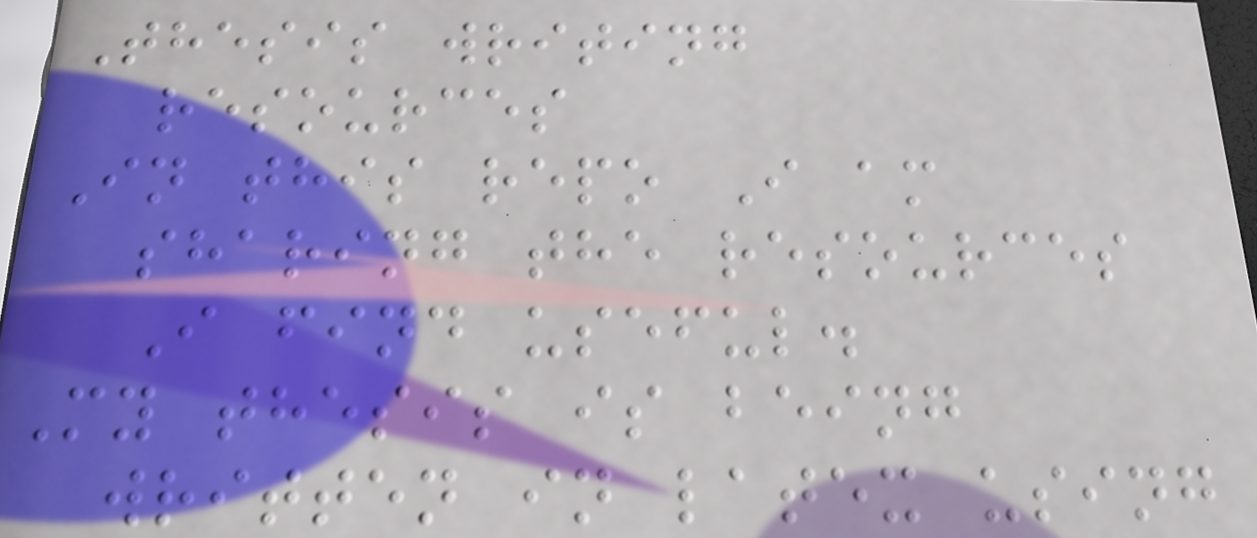Thesis writing
resources
In this repo I am
sharing the resources
I find useful.
My thesis is being
written in latex using
